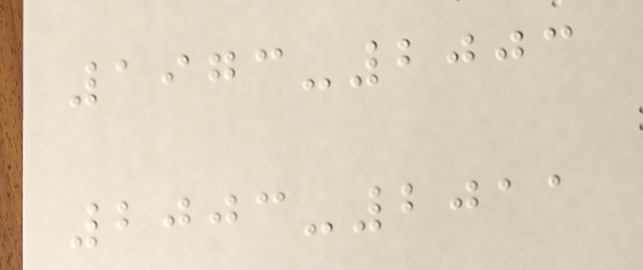1973-2003
2003-2011
